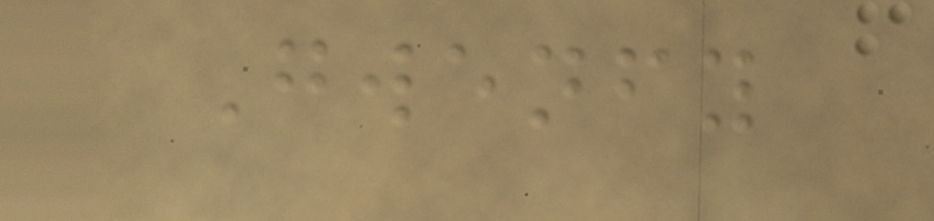Gwenfy
